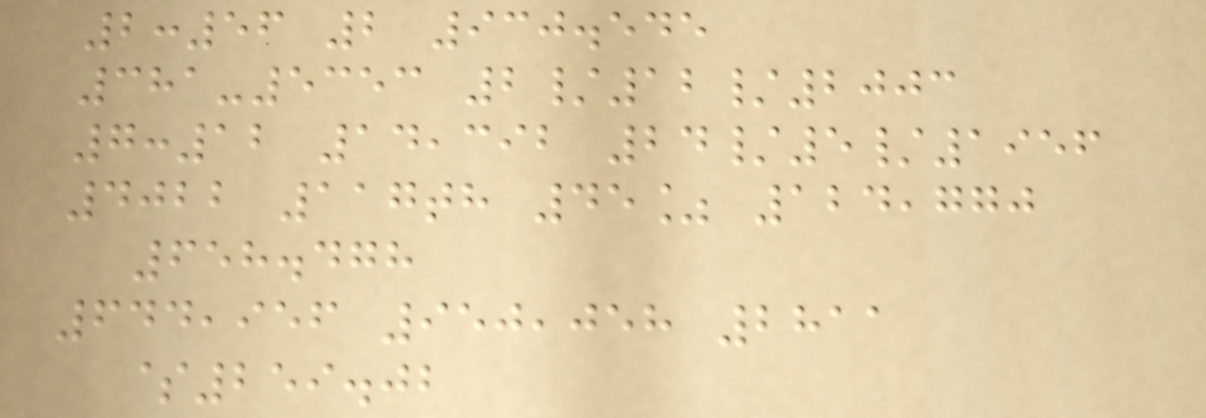2:56 2 930.545
381-5353 2/12/2003
7:12 14,392 24/5/1956
4022 117th 45% 124,770
658.478
644,956 950,058 2811
$259.02
